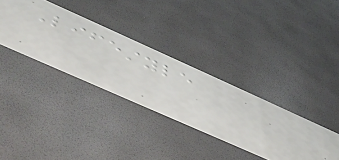Lifestyle
